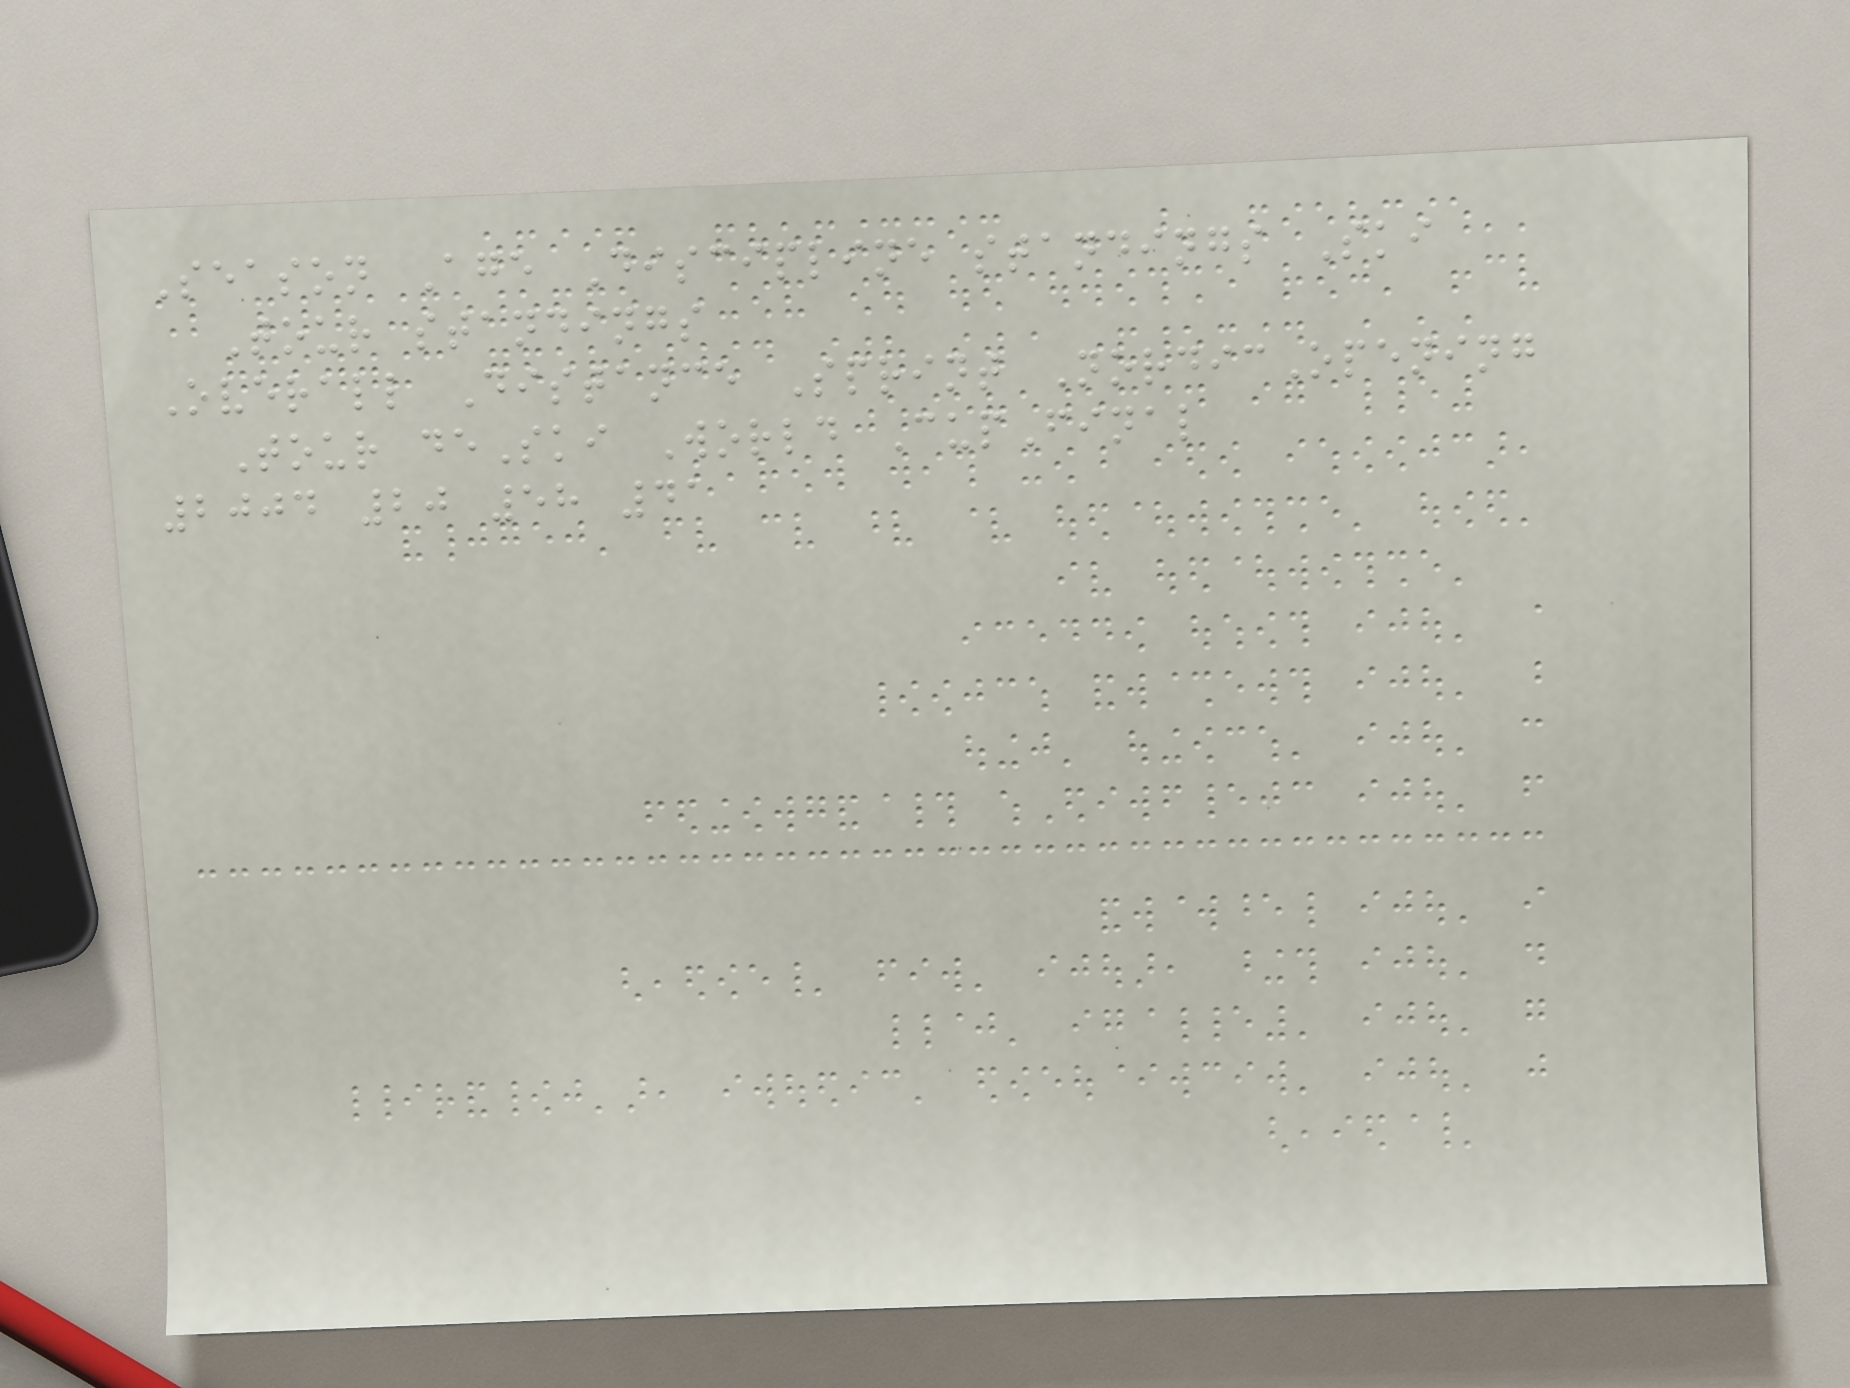Season Age Discipline standings Ski
Tour standings
Overall Distance Sprint NordicOpening
Tour deSki World CupFinal
2004 20 58 41
